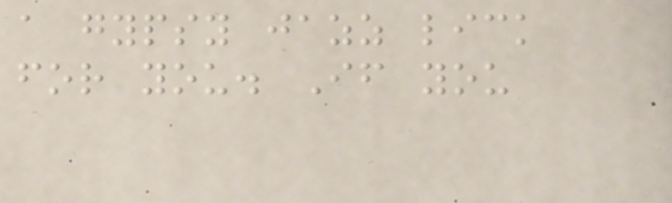a gypsy jazz lick
for you. If you
